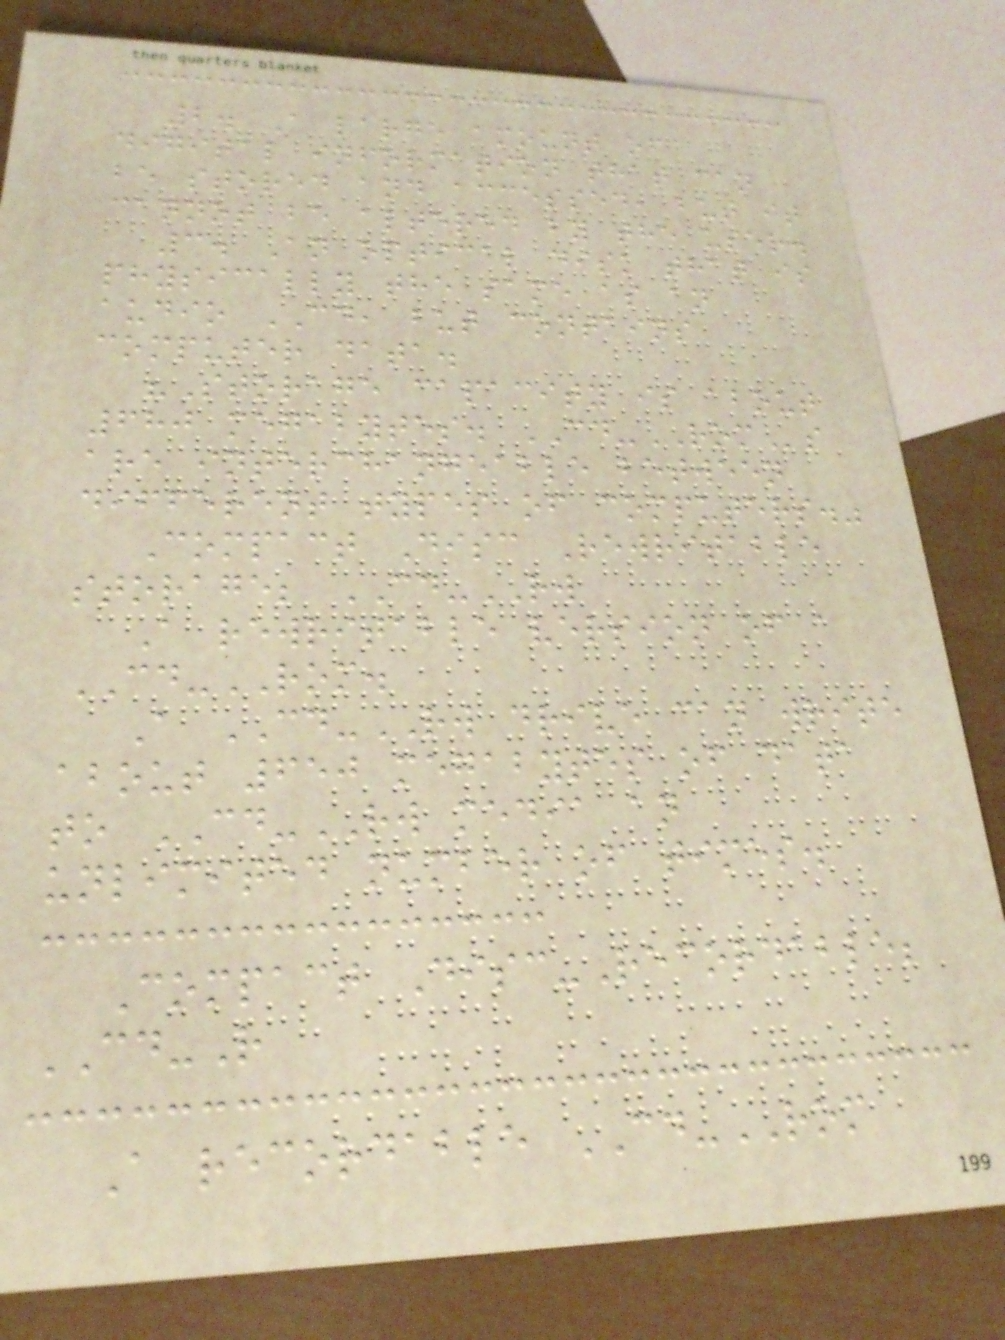2. A large amount of
digital information that can
be stored and accessed, but it
cannot be altered by the user.
3. An optical disk that is
physically the same as an
audio CD, but contains
computer data.
"Storage capacity is about
680 megabytes. CD-ROMs
are interchangeable between
different types of computers."
Compact Disc Rewritable
storage; CD-RW
A rewritable version of a
CD-ROM.
A CD-RW drive can write
about 650 megabytes of data
to CD-RW media an
unlimited number of times.
Compact Disc-Recordable;
CD-R
A recordable CD-ROM
